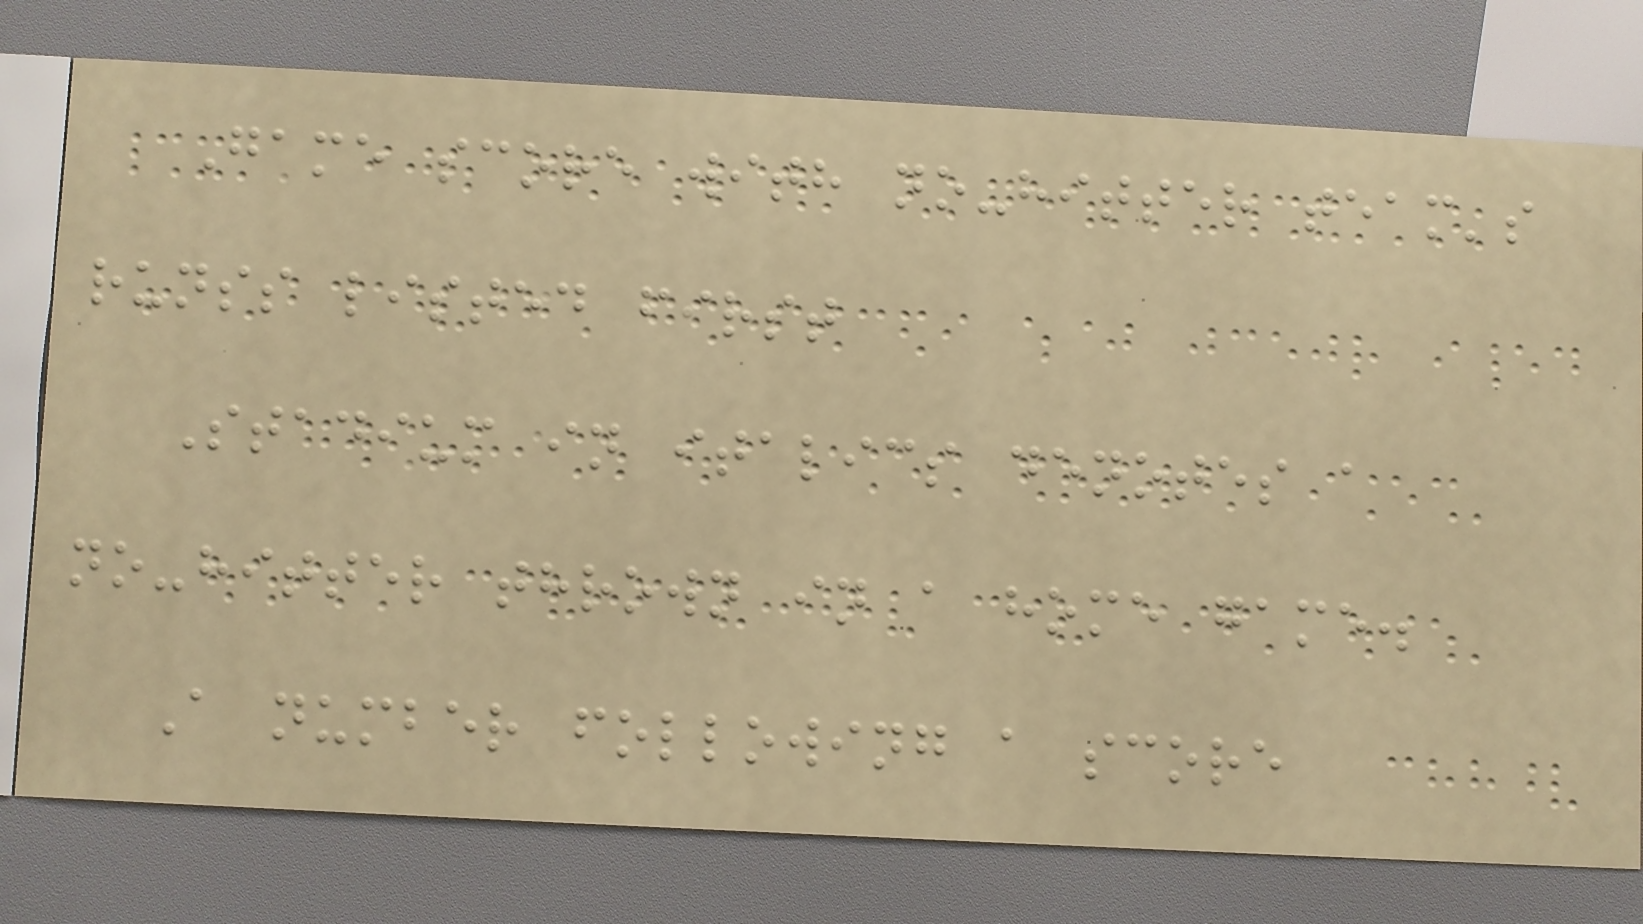Game score with no-hitter team's
runss listed first
Stadium in italics denotes a
no-hitter thrown in a home game.
A number following a score
